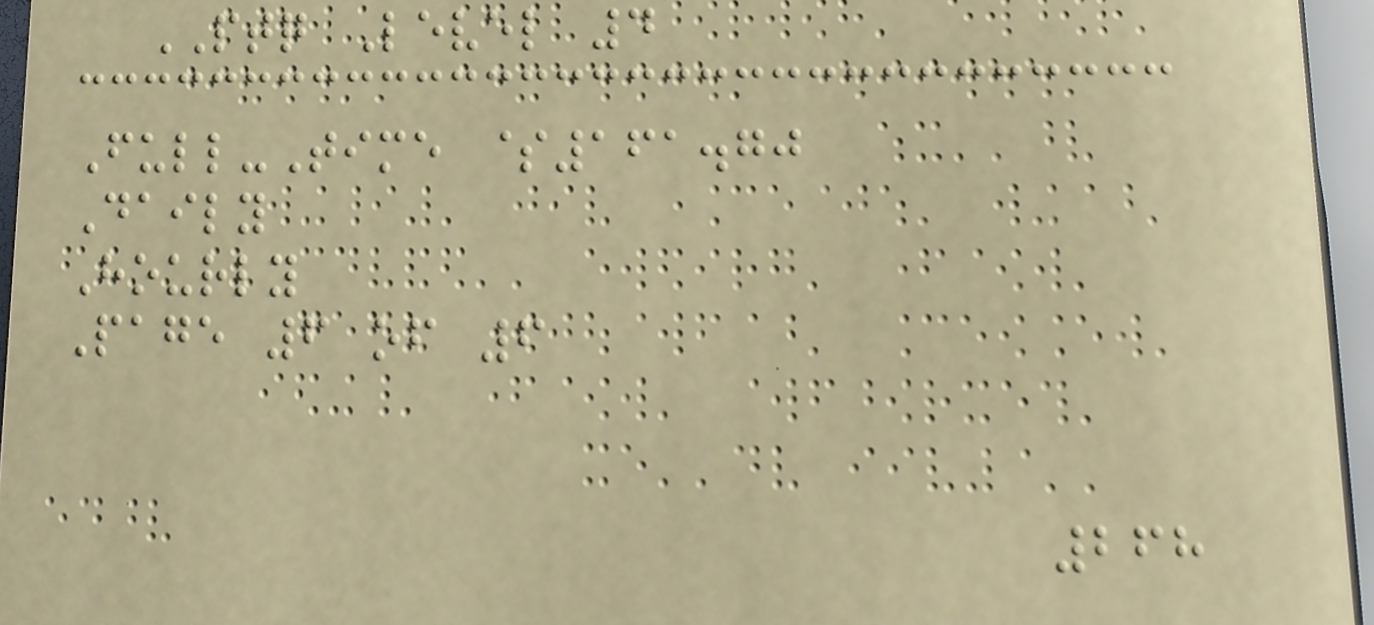PTQ Level 4
Full-Time $161.70
Daily
Hourly
Page 6 of 6
268
